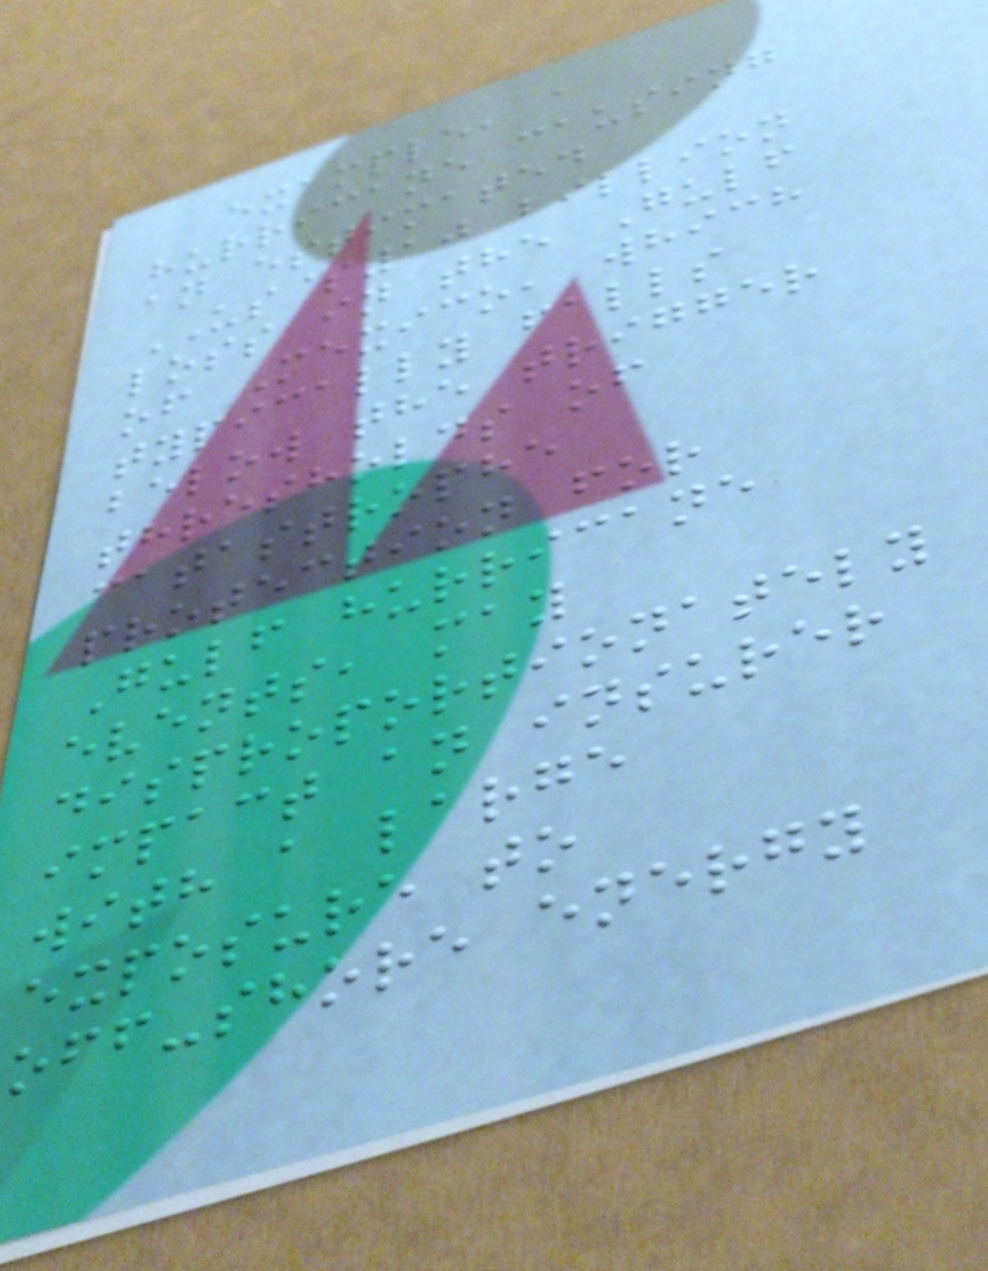example, a
hurricane causing
an estimated
US$10 billion
loss in the Gulf
of Mexico, which
typically falls
below the trigger
thresholds of
catastrophe
protection for
Gulf hurricane
events, may
disproportionately
impact an insurer
with a large
exposure to
off-shore energy
